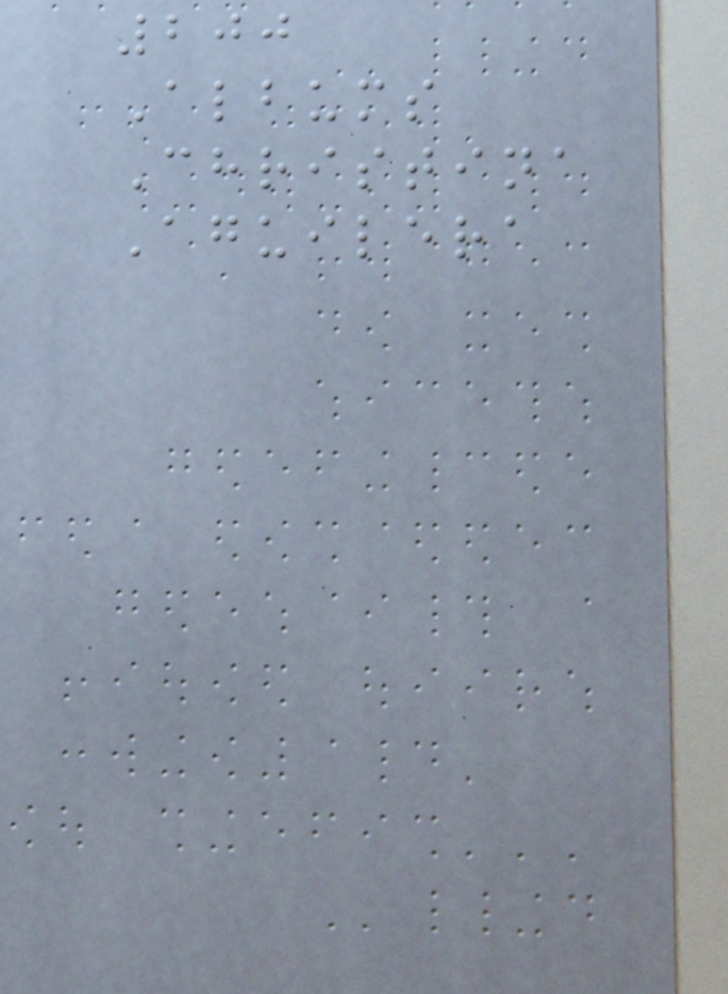200
Albums
Christina
Aguilera
